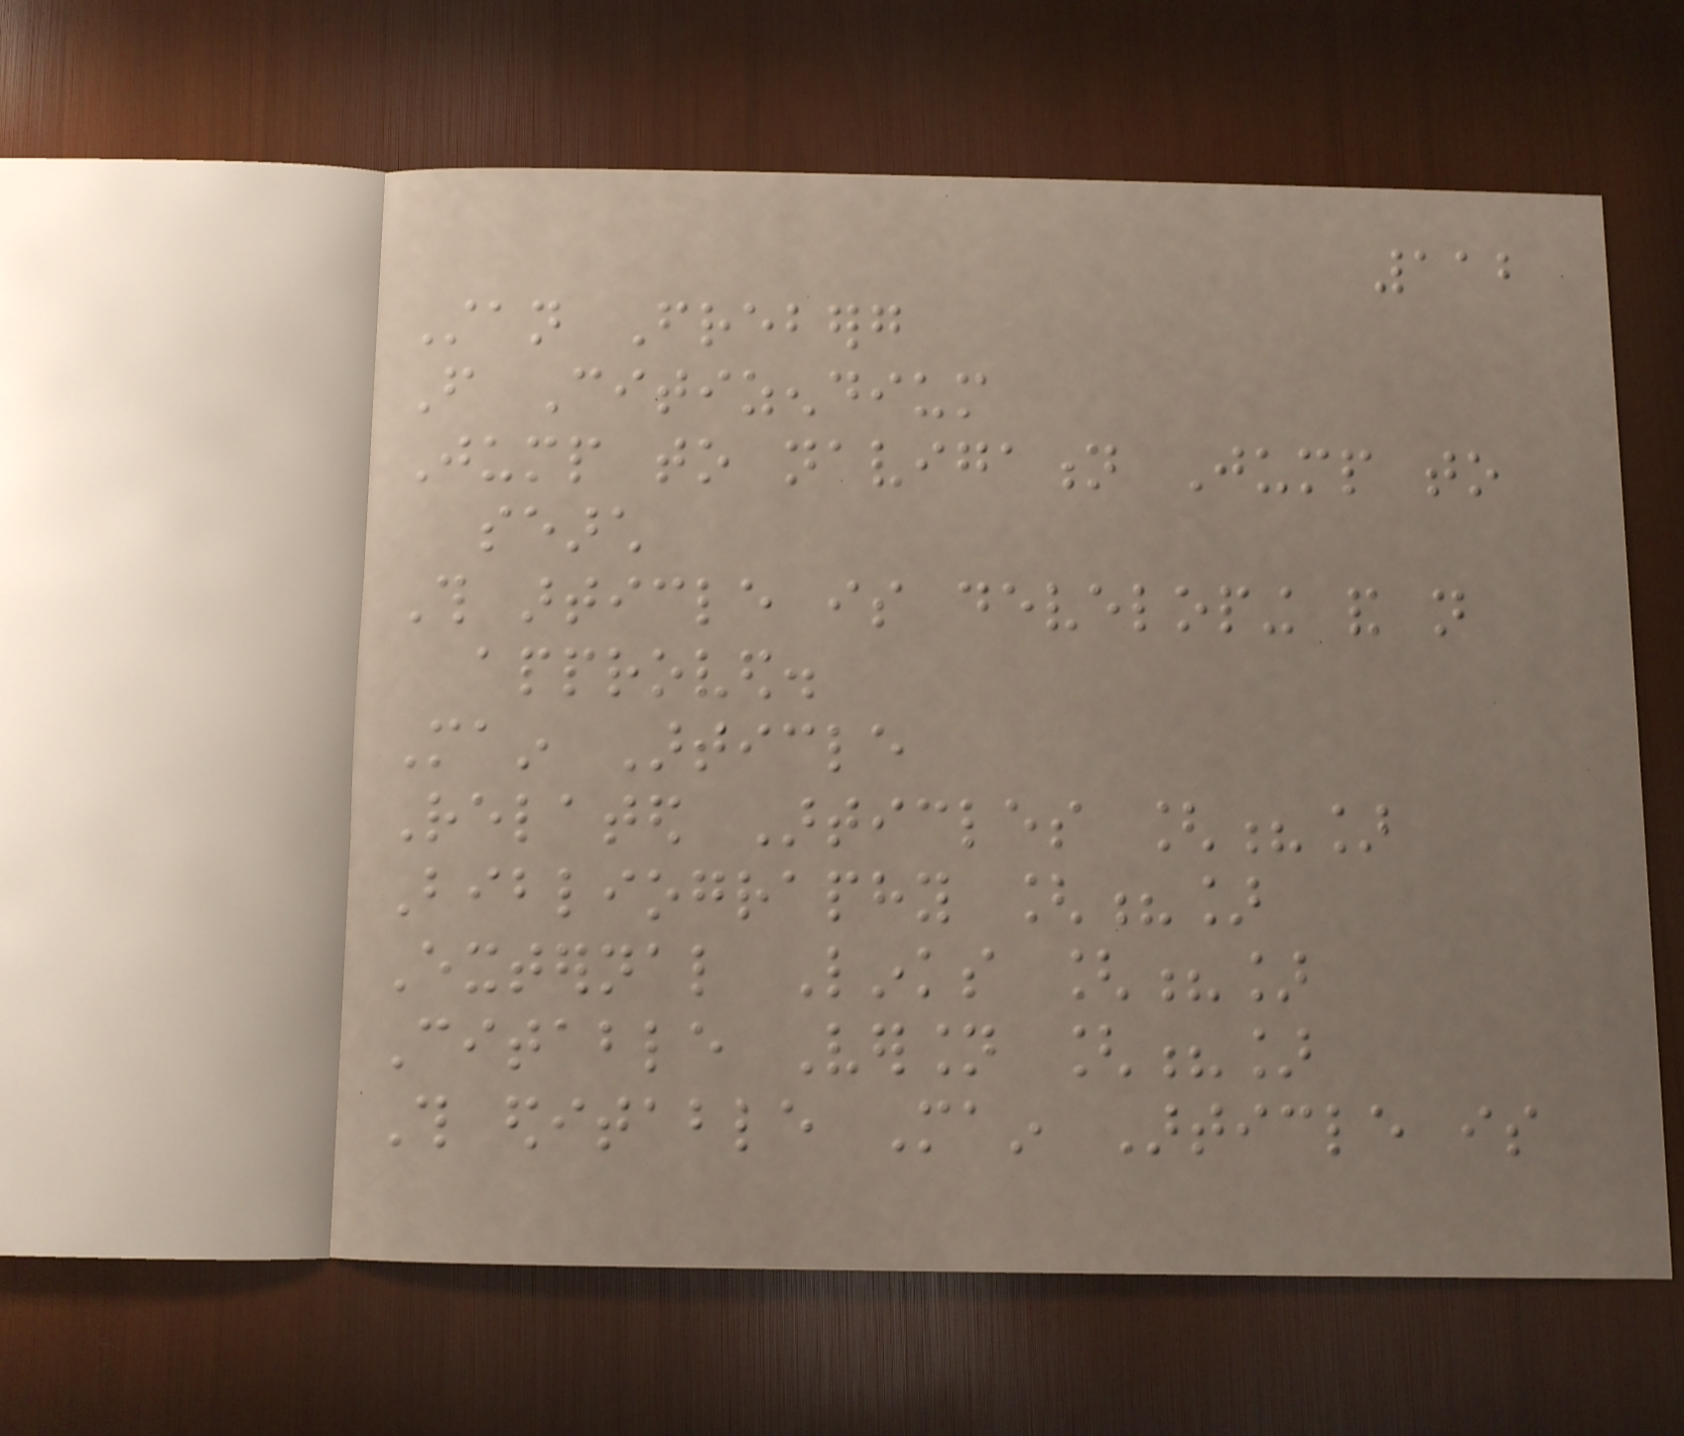112
Stan Freberg
From Citizendium
Jump to navigation Jump to
search
This article is developing and not
approved.
Main Article
Related Articles [?]
Bibliography [?]
External Links [?]
Citable Version [?]
This editable Main Article is
